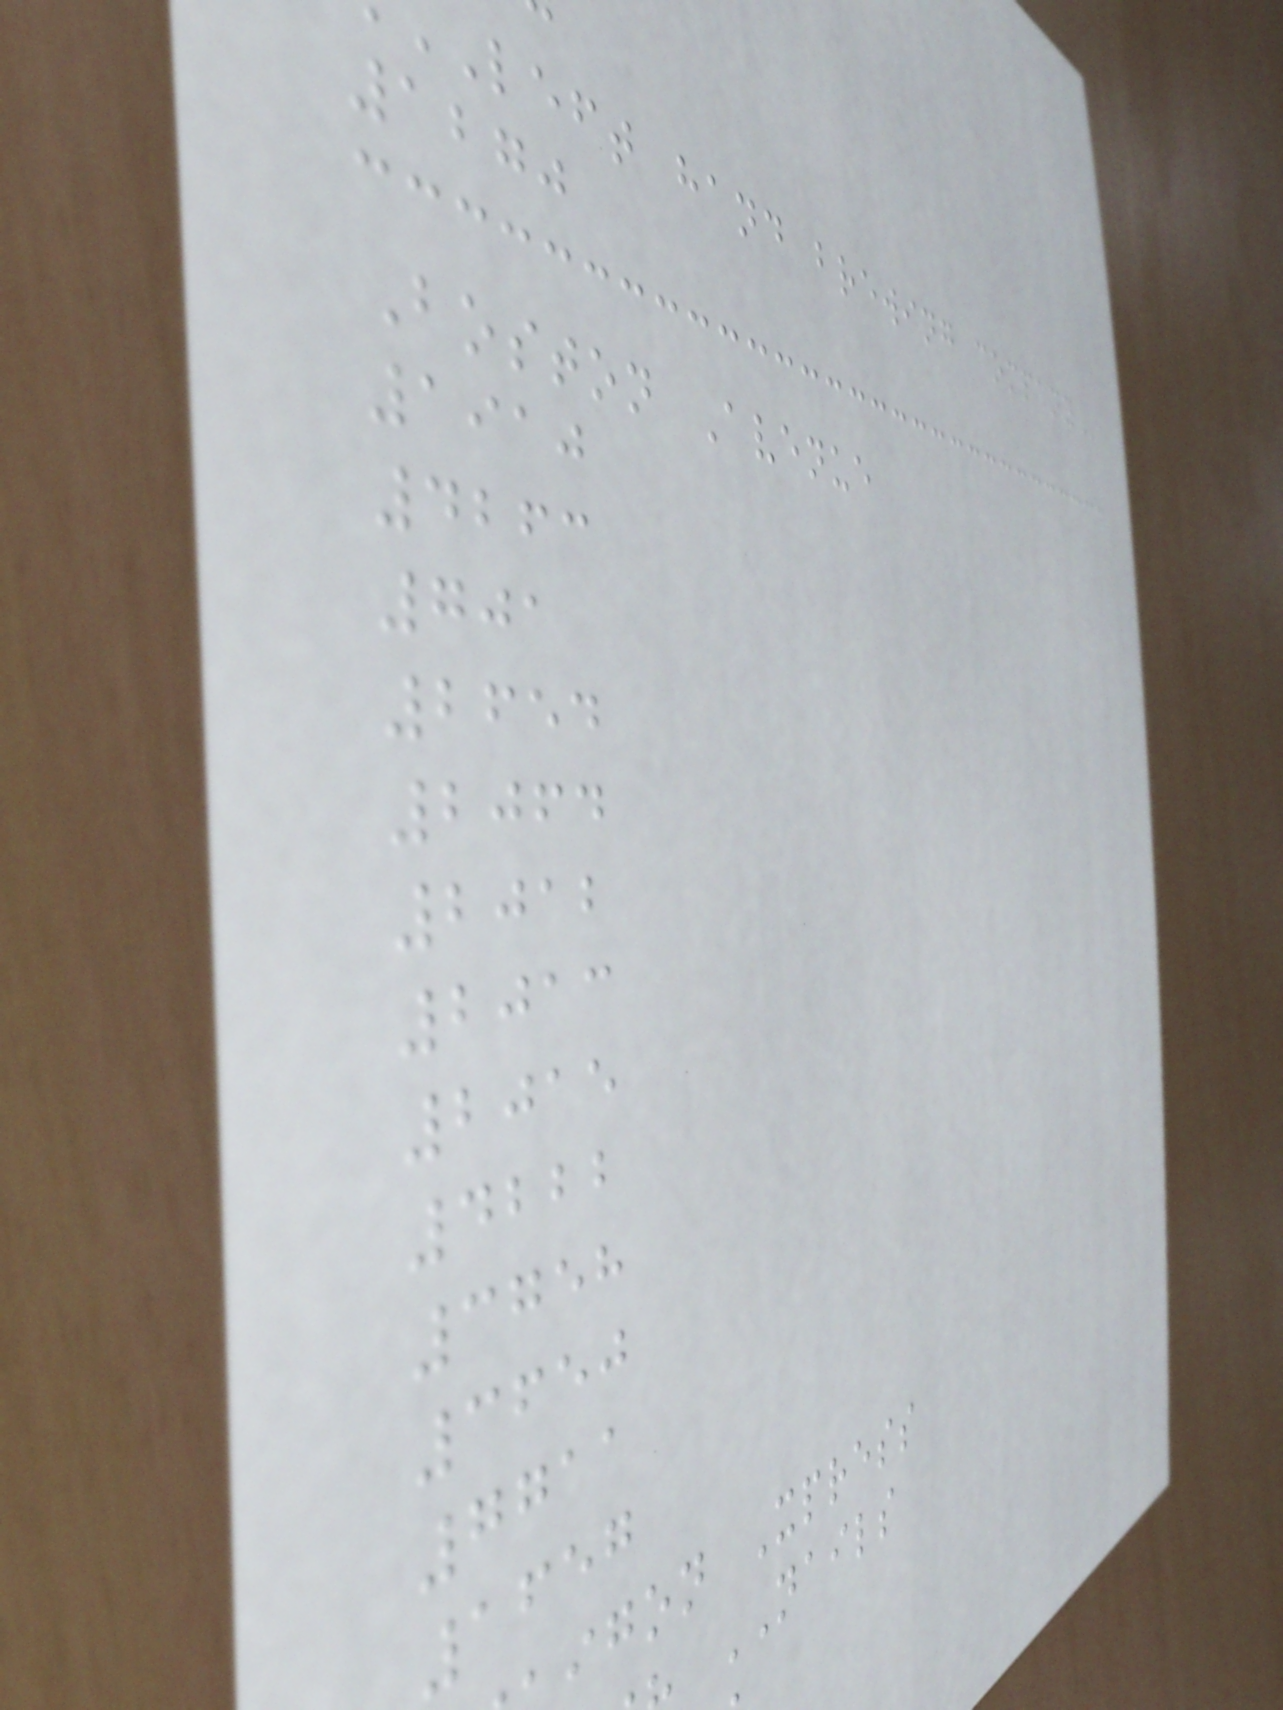left hand brewing
1270
Boston Avenue
1910
4263
701
2654
2064
2012
2013
2015
4222
3758
3650
7711
1657
igon Xpress
NAILS
